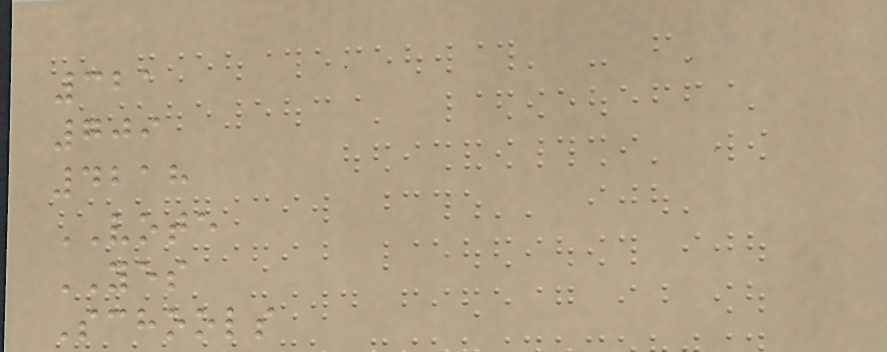321
709
4218
VOTE
YES
Schools
